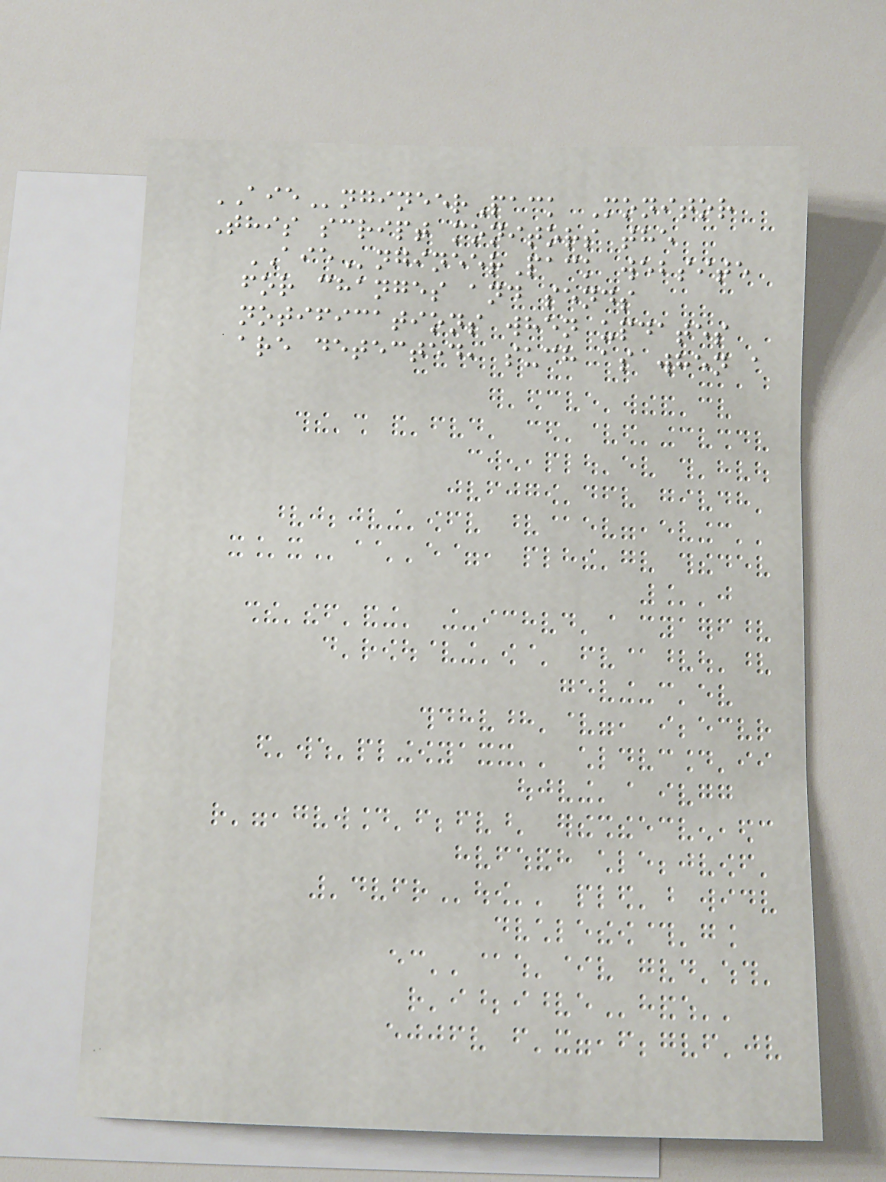AIEngineerPack Monitor
This script monitors the
AIEngineerPack website
for changes and sends
notifications when updates
are detected, such as when a
